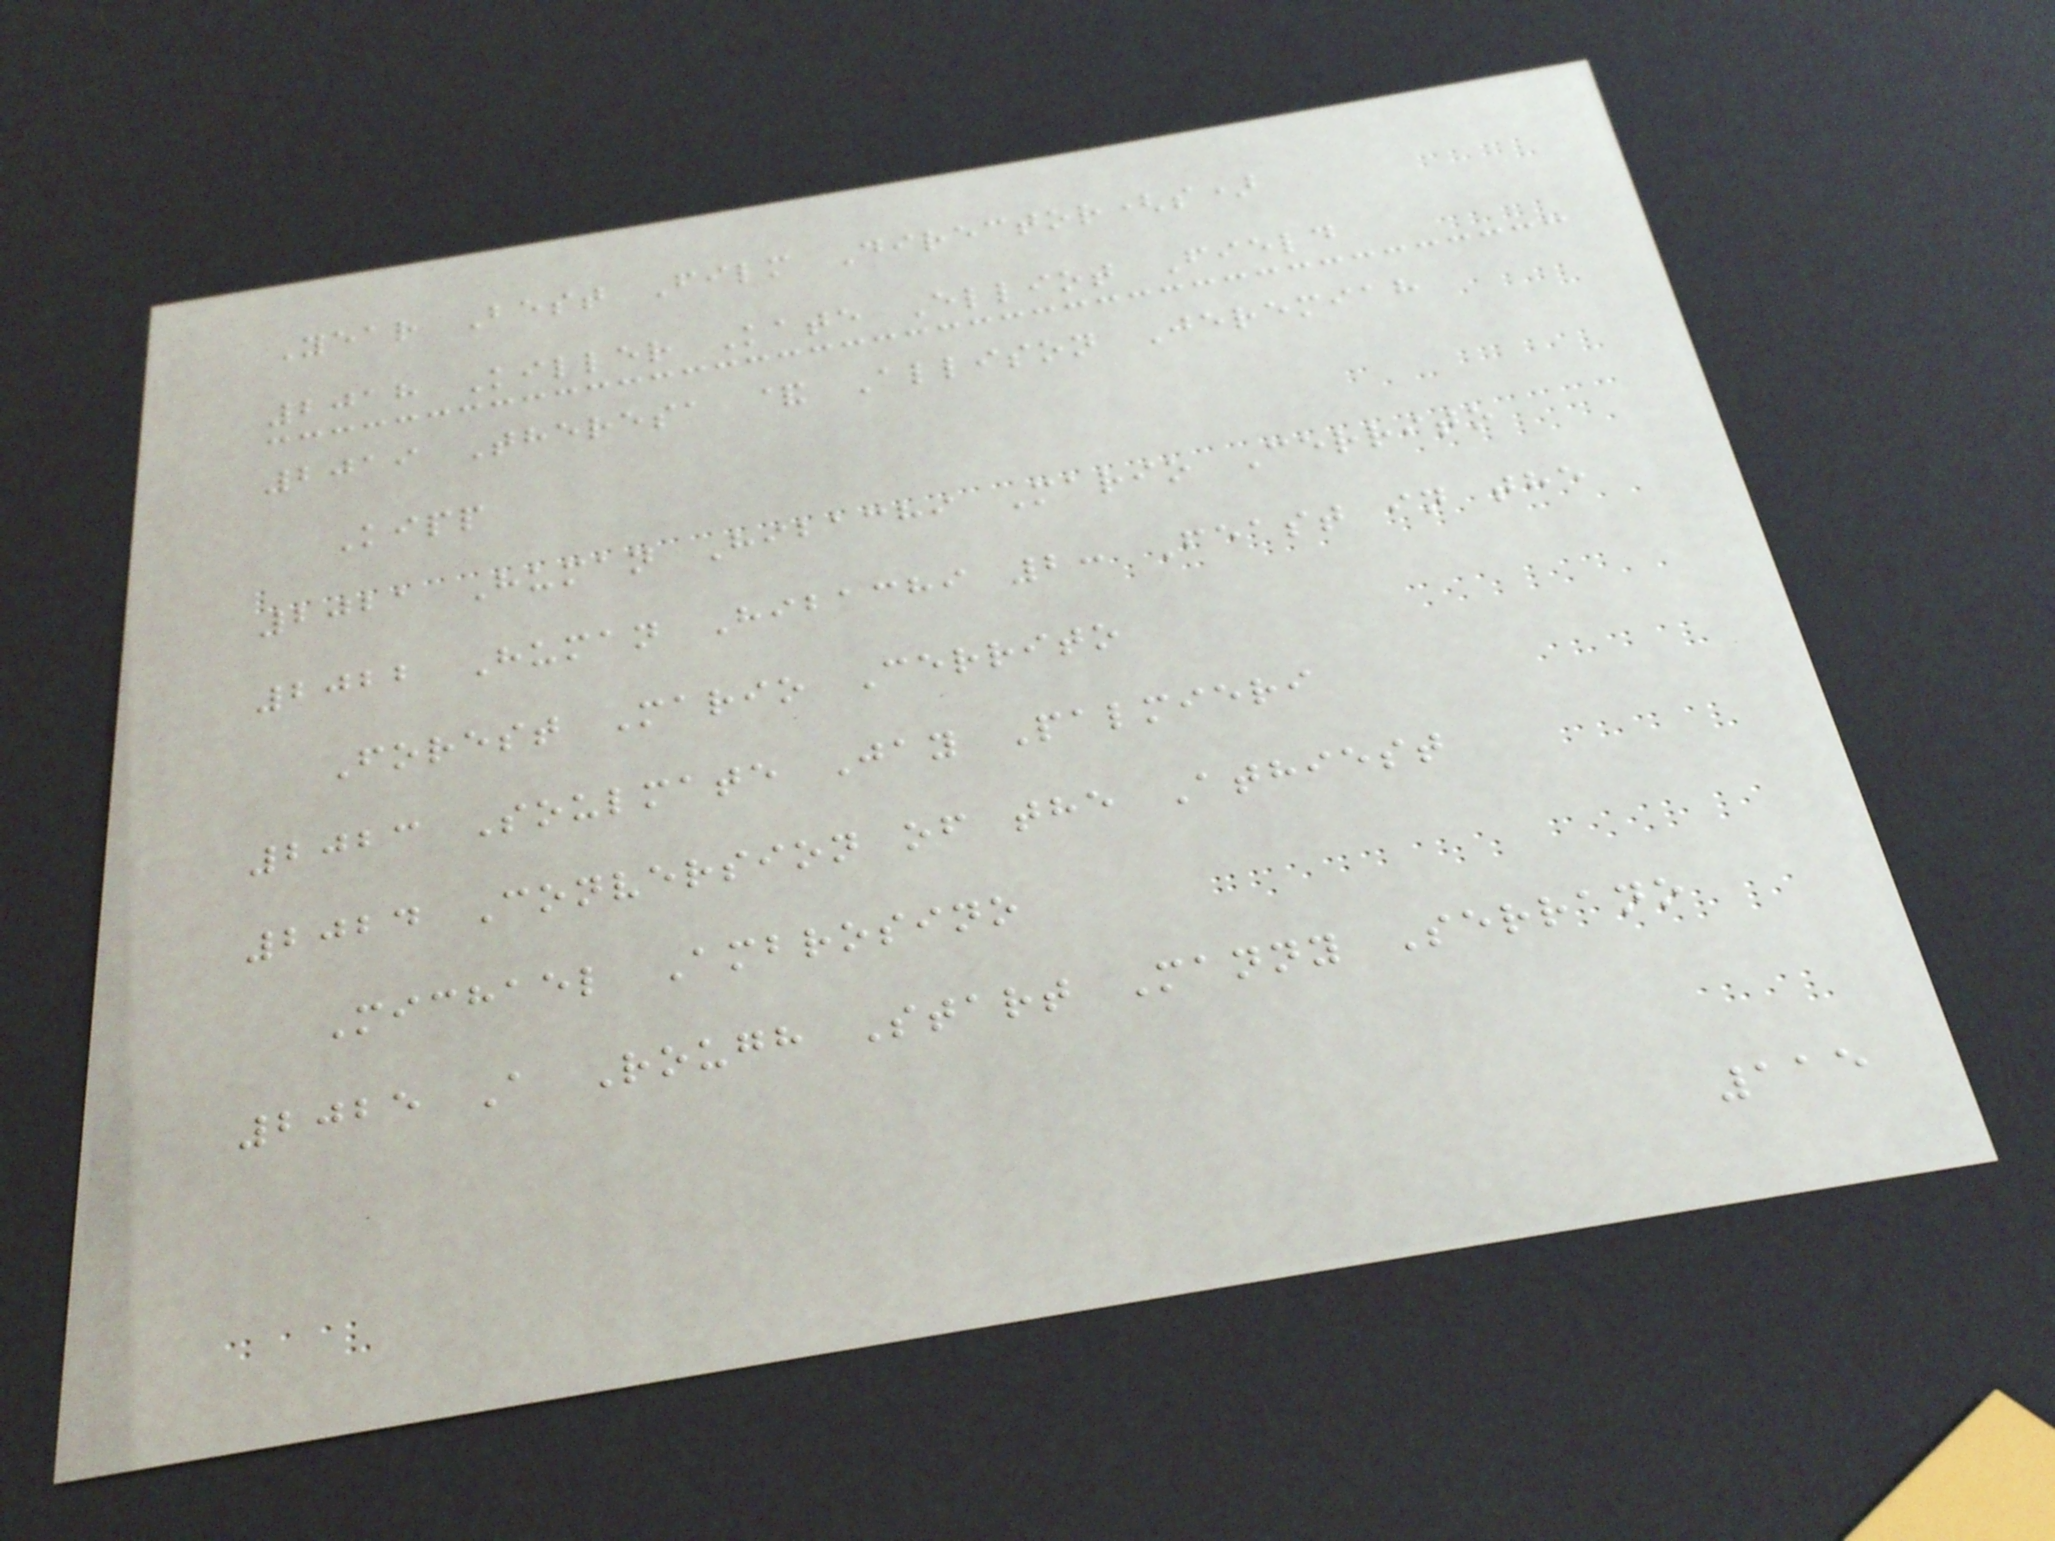Year Best Film Director(s)
2018 Killer Kate Elliot Field
2019 Theresa & Allison Jeremiah
Kipp
2021 Human Hibachi Mario Cerrito
2022 Human Hibachi 2: Feast in the
Forest Mario Cerrito
2023 Soulmate Jay Palmieri
2024 Conversion of the Athiest
Michael Ambrosino
2025 A Rough Start Manny Serrano
115
